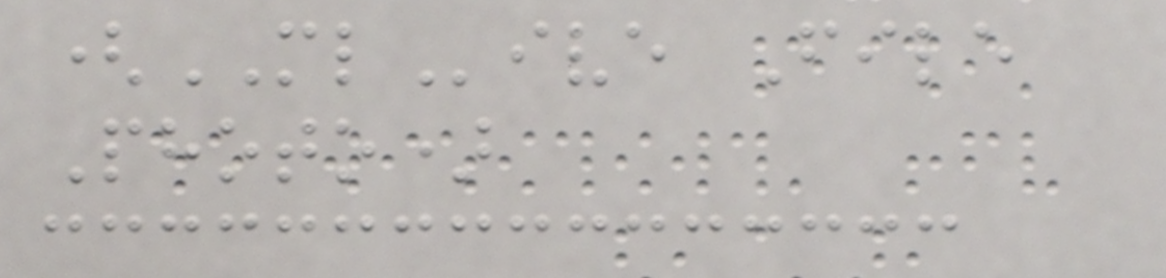(MLive File
Photo)
